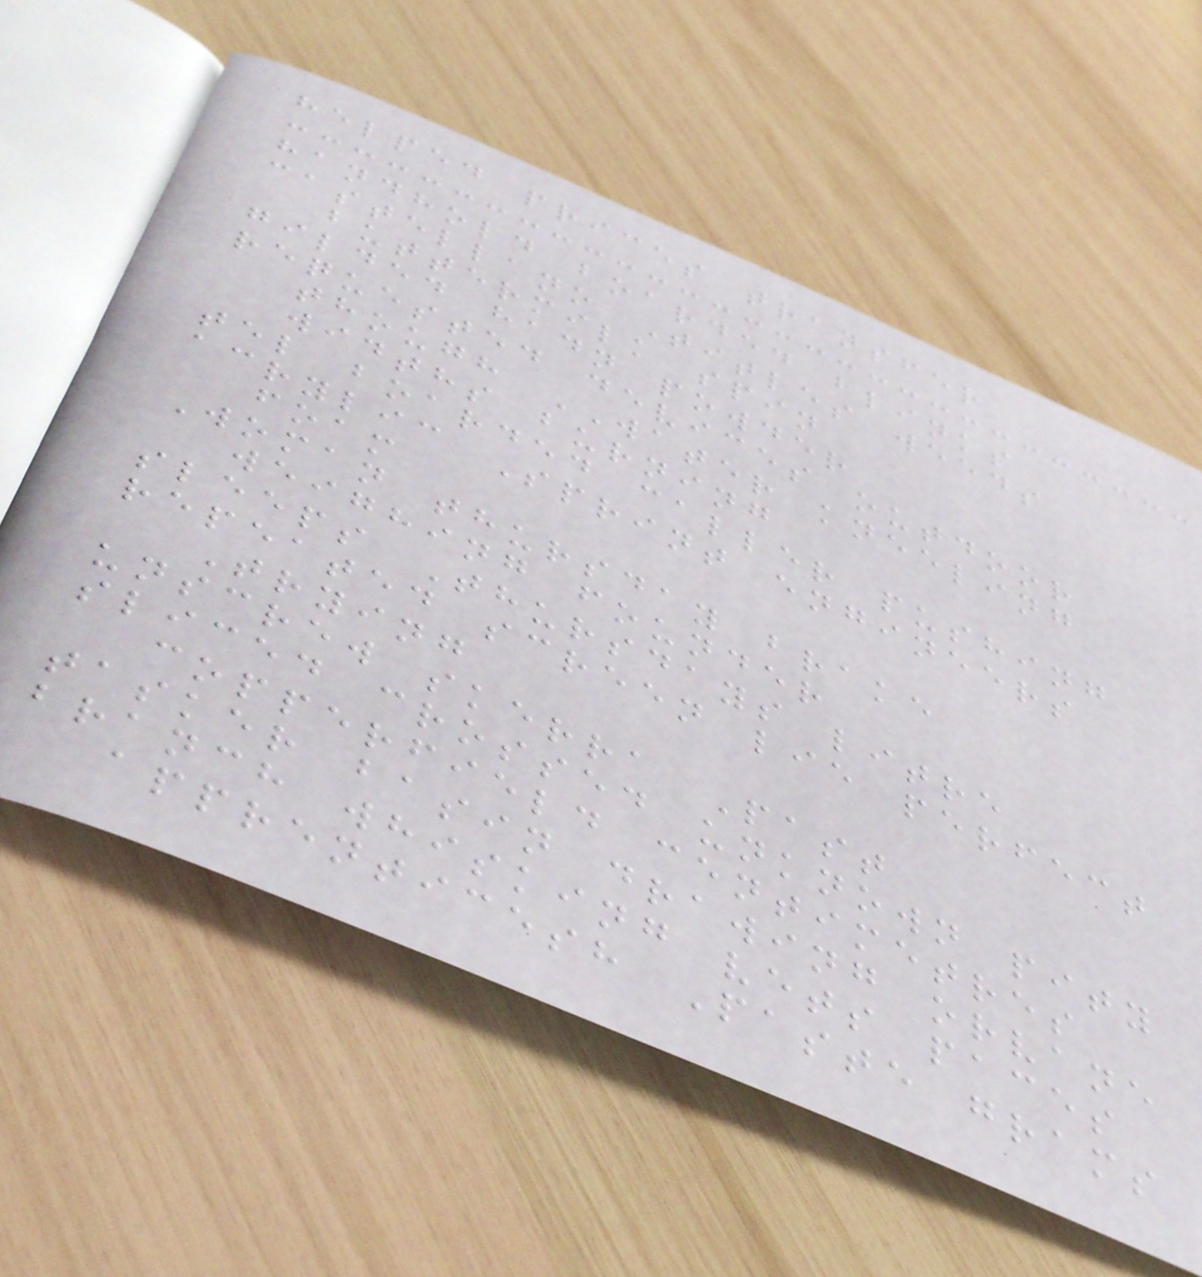helped prices transfer
handhold boarded blinks
castellano Titles weeds
buttermilk spin
gilded hadn powder
requested devices outdoor
though WATER kneeling
widths burning
tel boarded caller pushing
acrylic Sprint engineers
foam
Woman thursday brake
weighing founder
sleeps Thursdays litre
repeated screen lie perfect
Trying
unscrew skerra Past
sliced crossed unknown pity
copperfield centimetres
tasker basin drawing orvane
branch whisking vets paces
apprenticesh Paste grams
